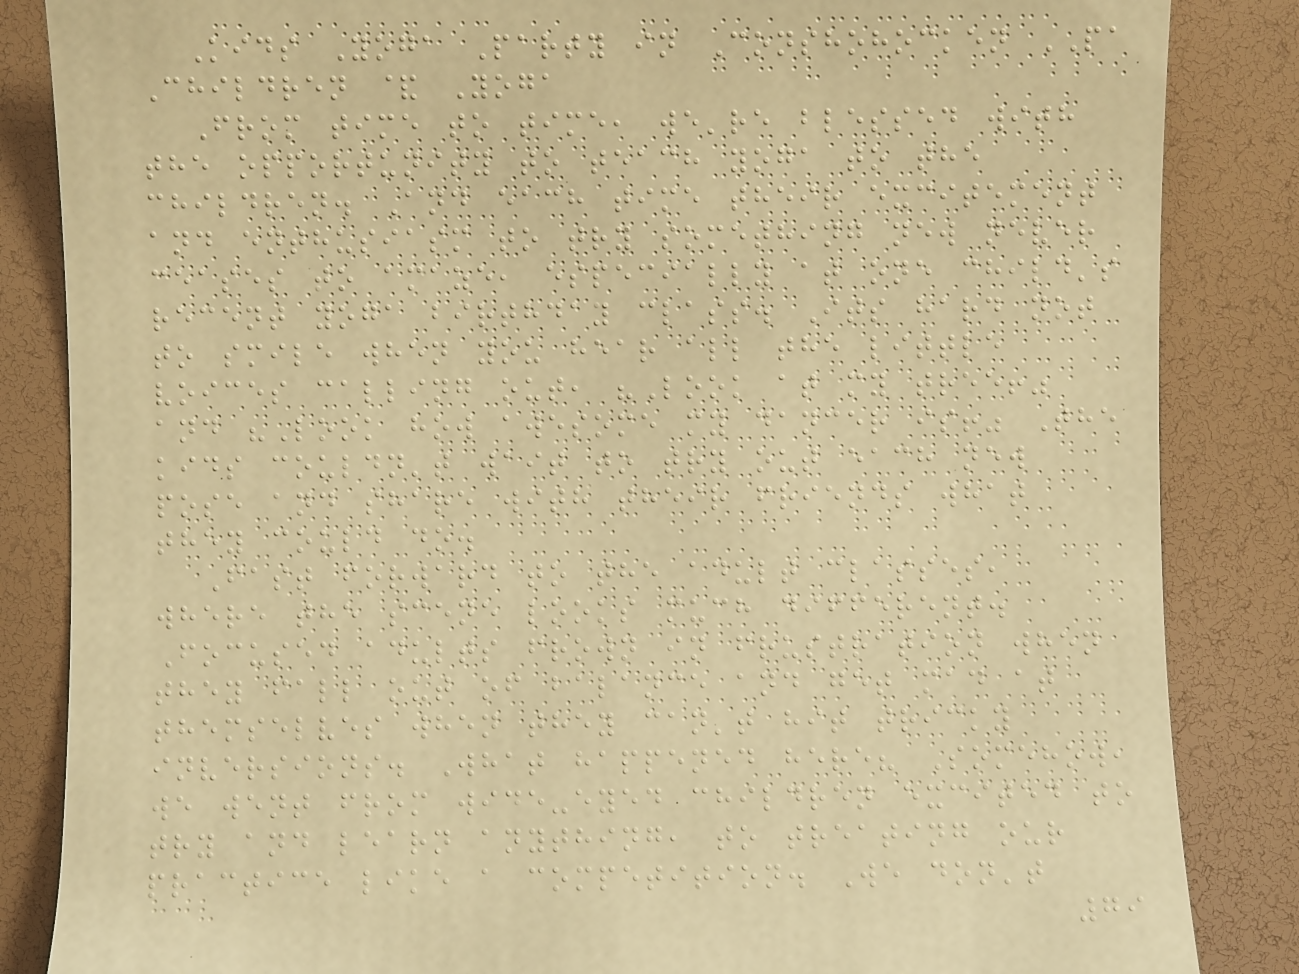Kids Yoga Party in Conshohocken PA
Children & Yoga
From time to time, we're blessed with
the opportunity to teach yoga to the
children. And each time their excitement
and enthusiasm to try something new never
ceases to amaze, especially at one child's
recent yoga birthday class. Its hard not
to smile when you hear all the little
voices calling out, "Look at my tree!"
and "Look how awesome my dancer is!" The
kids couldn't wait to try out each new
pose and share with their friends what
they could do.
Fast forward to the adult classes,
where the scene looks much different.
Focused adults frown in frustration when
they fall out of balance and get mad at
themselves when they can't hit tricky
inversions. What happened here? Somehow,
we went from wide-eyed children excited to
try and learn anything, to treating our
practice like a competition. We don't
79
